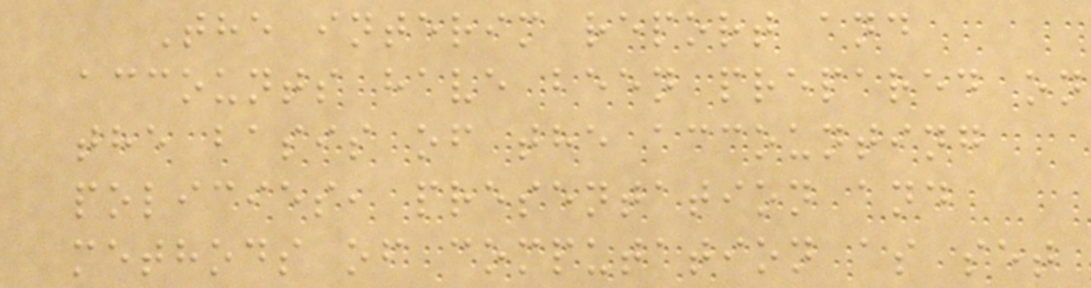The interim report and
accounts have been prepared on
the basis of the accounting
policies, presentation and
methods of computation as set
